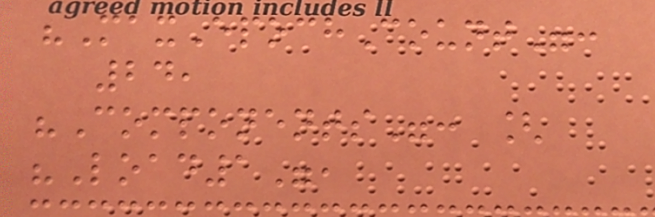"MaxEpochCount":
24,
"Components": [
"Load1",
